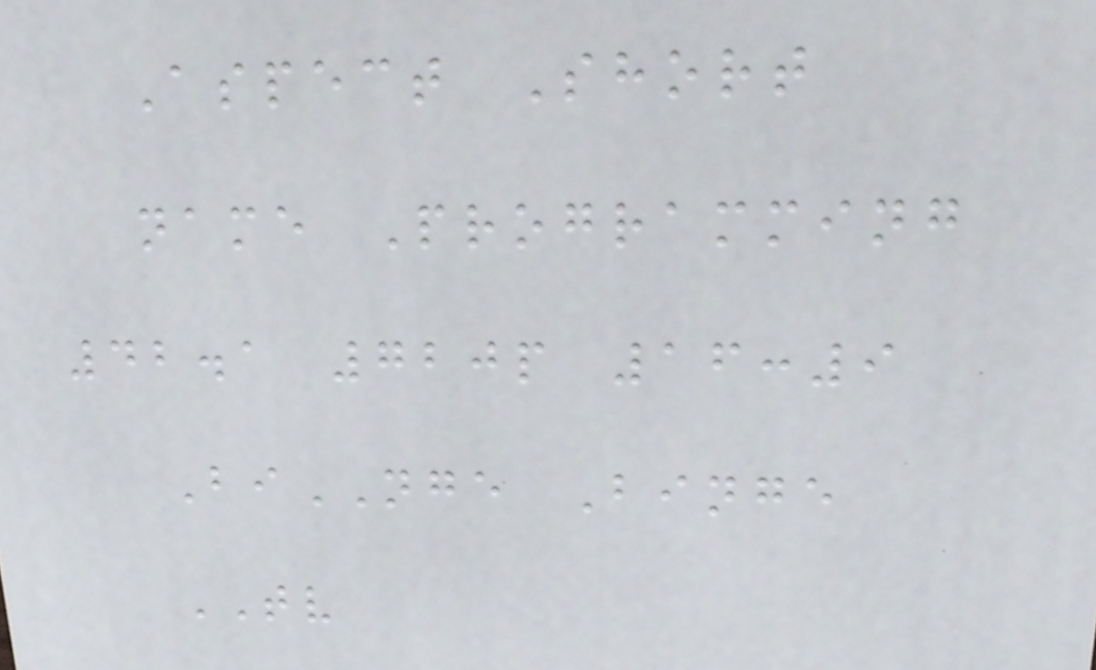Aspect Short
name Programming
42.1 720p 16:9
BiNGE Binge
TV
